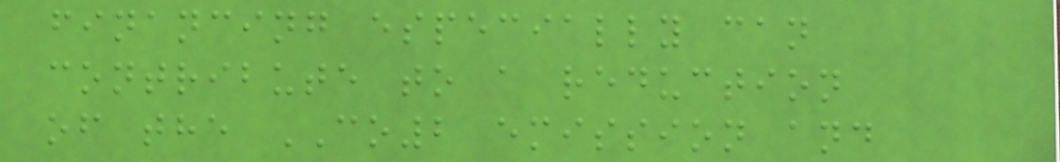financing especially can
contribute to a reduction
of the CO2 emission and
